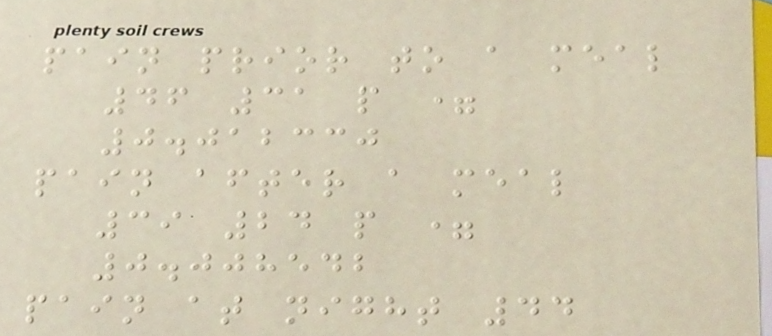pain prior to a meal
46 31 p =
0.012330
pain after a meal
39 24 p =
0.008542
pain at night 44
